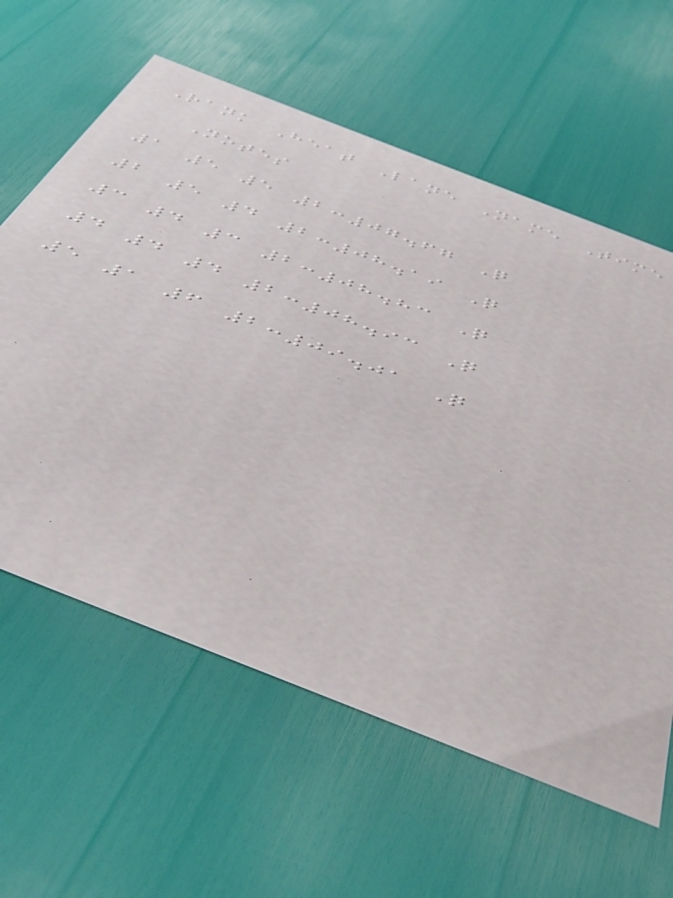Rank Heat Lane Name Time
Notes
1 5 5 2:07.67 Q
2 5 4 2:08.19 Q
3 4 3 2:08.83 Q
4 4 4 2:08.93 Q
5 1 6 2:09.01 Q
